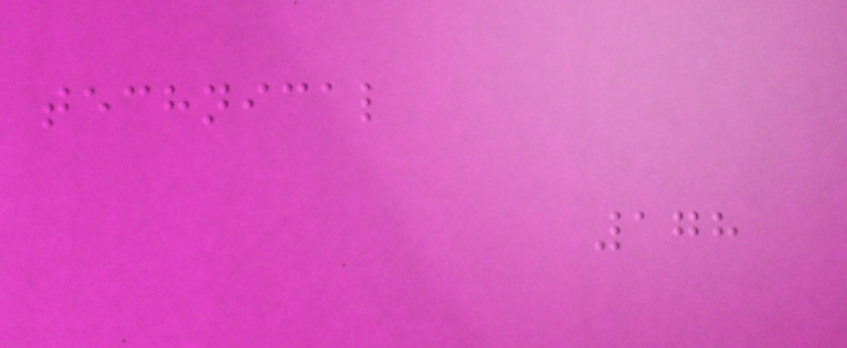technical
178
